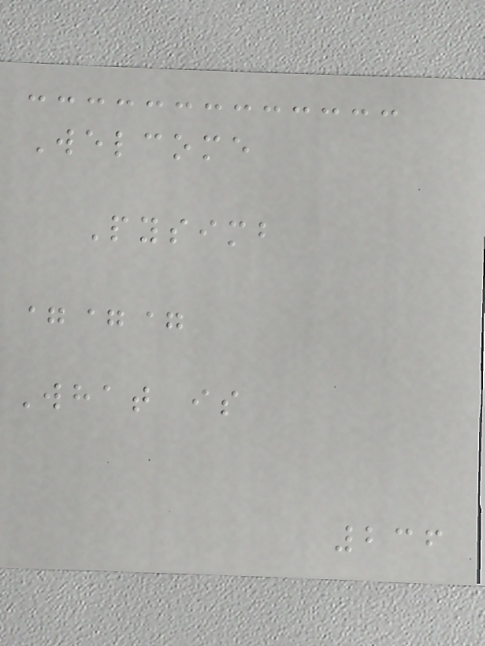Welcome
Pysimb
===
What is
236
